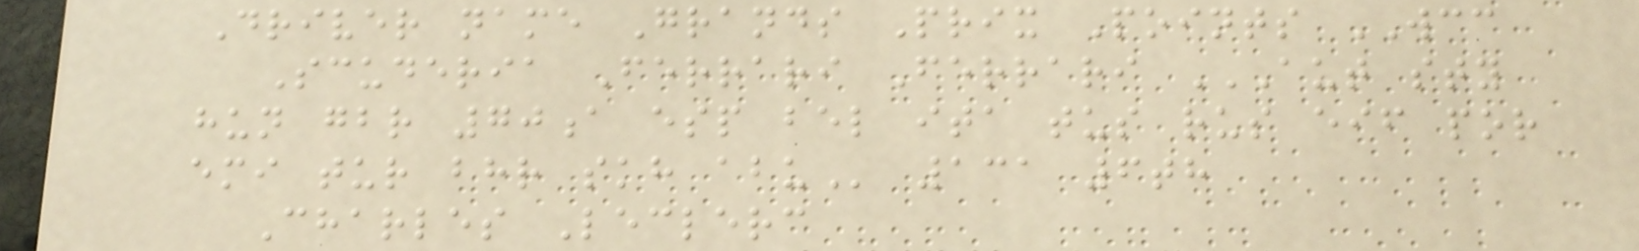Driver name Grands Prix Points WCC
Scuderia Ferrari Ferrari AUT STY
HUN GBR 70A ESP BEL ITA TUS RUS EIF POR
EMI TUR BHR SKH ABU 131 6th
Charles Leclerc
